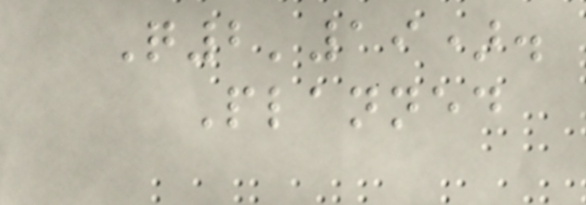Q2'19).
Planned
